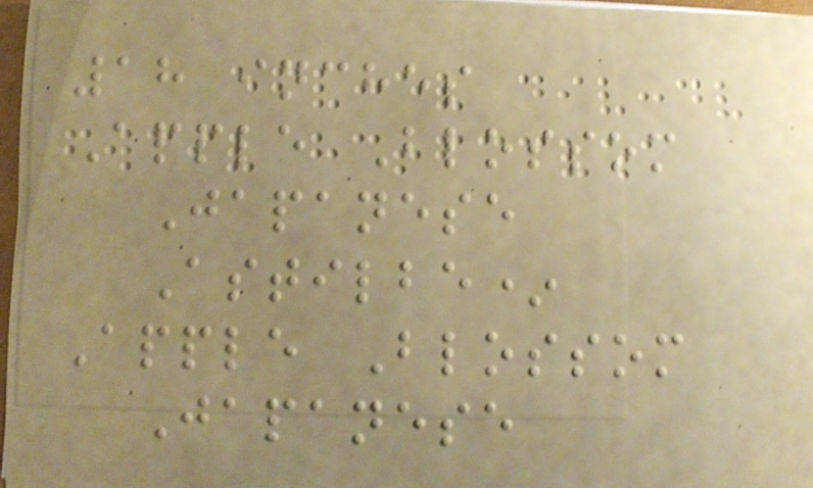18 inches
Apple Blossom
Japanese
Astilbe*
Apple Blossom
Japanese
